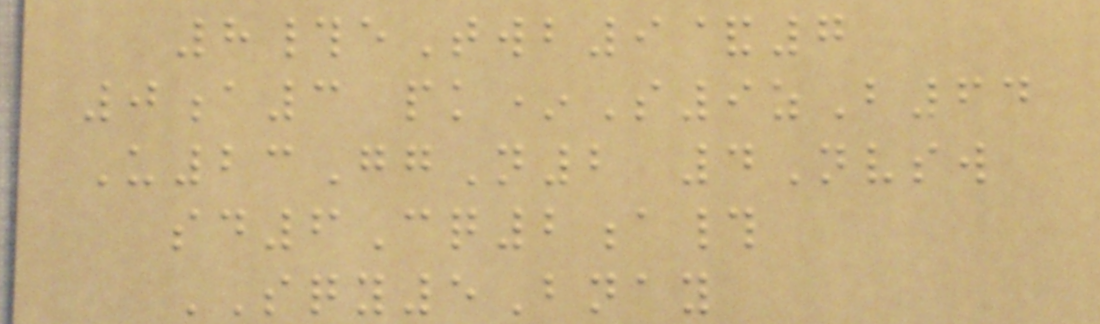8#eTwb9&7
0a3 pk*S9zB64
U23GgN2 4Nvsw
sd6Cq2a#
SQY5Bnay
